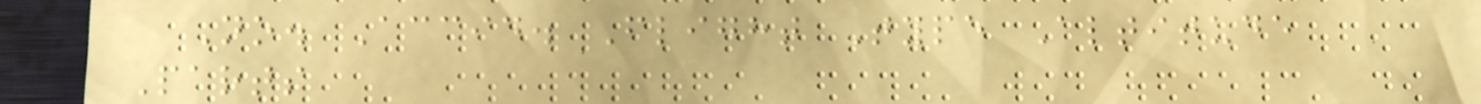No. Accid. Flight Type Altitude
Parts
